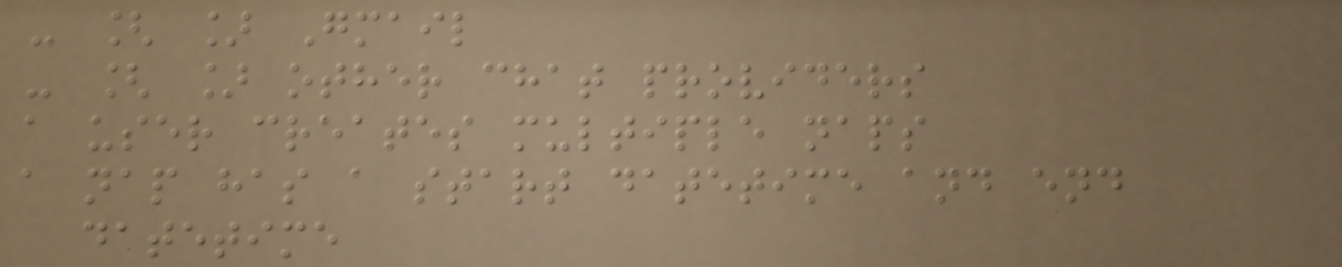- [ ] Gmail
- [ ] other chat providers
a user creates multiple naps
a nap has a start datetime and end
datetime
